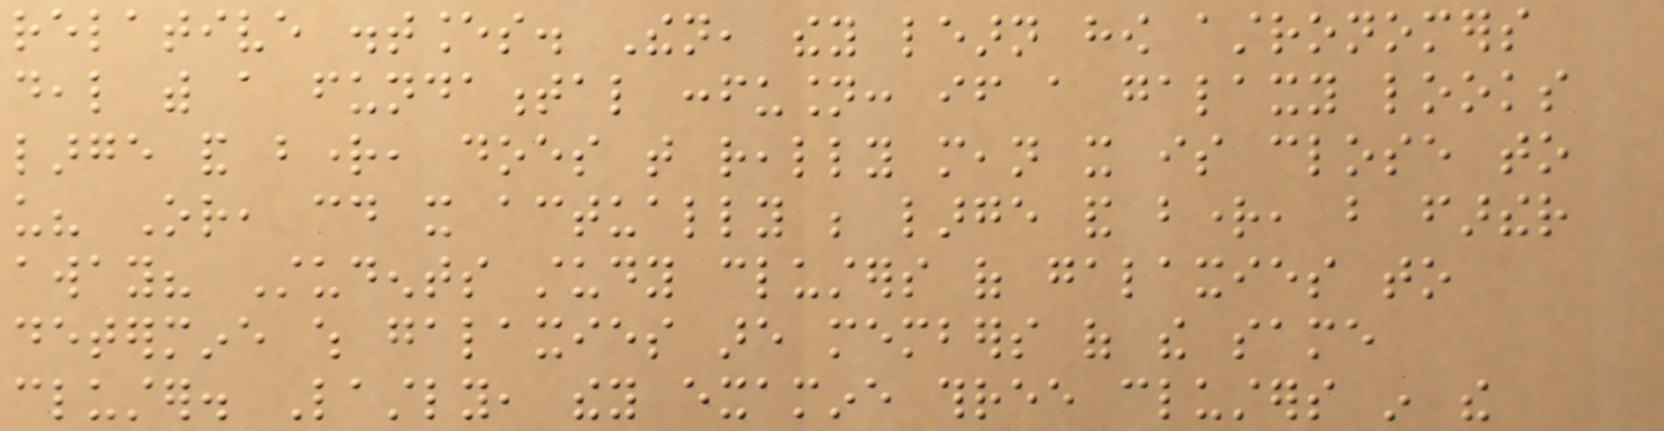relative distances. Then, they learn how astronomers
deal with a fundamental confusion: if a galaxy looks
large and bright, does that really mean it is close to
us? Or, could it actually be large and bright, but farther
away? Students study clusters of galaxies to
determine which galaxies are members of the same
cluster. Lastly, they examine three clusters in the
